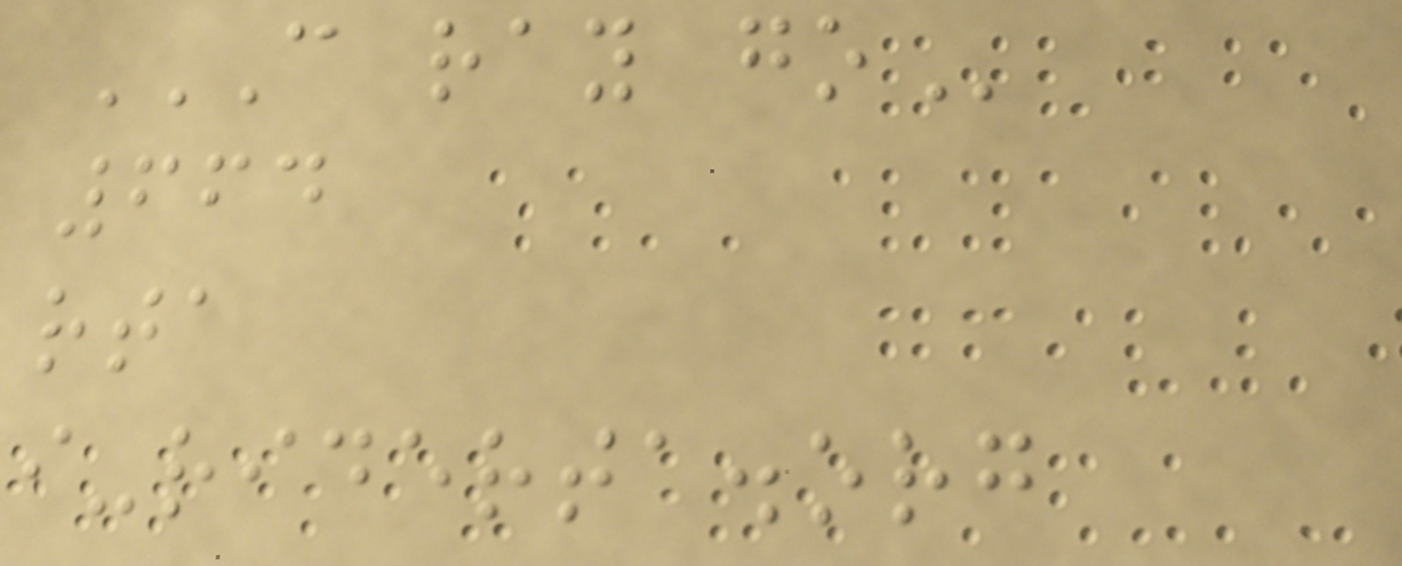C RAY GO
664
rta
i-riderta.org
